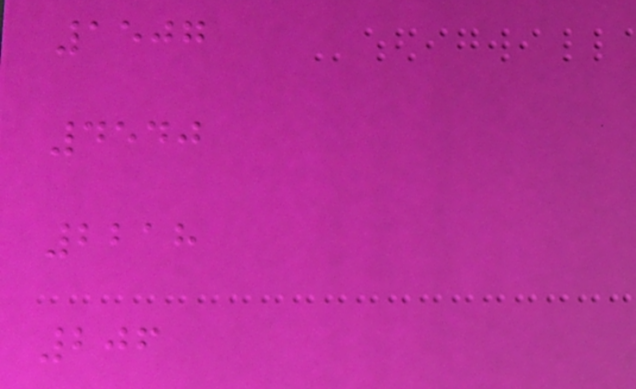1507
4540
2218
206
